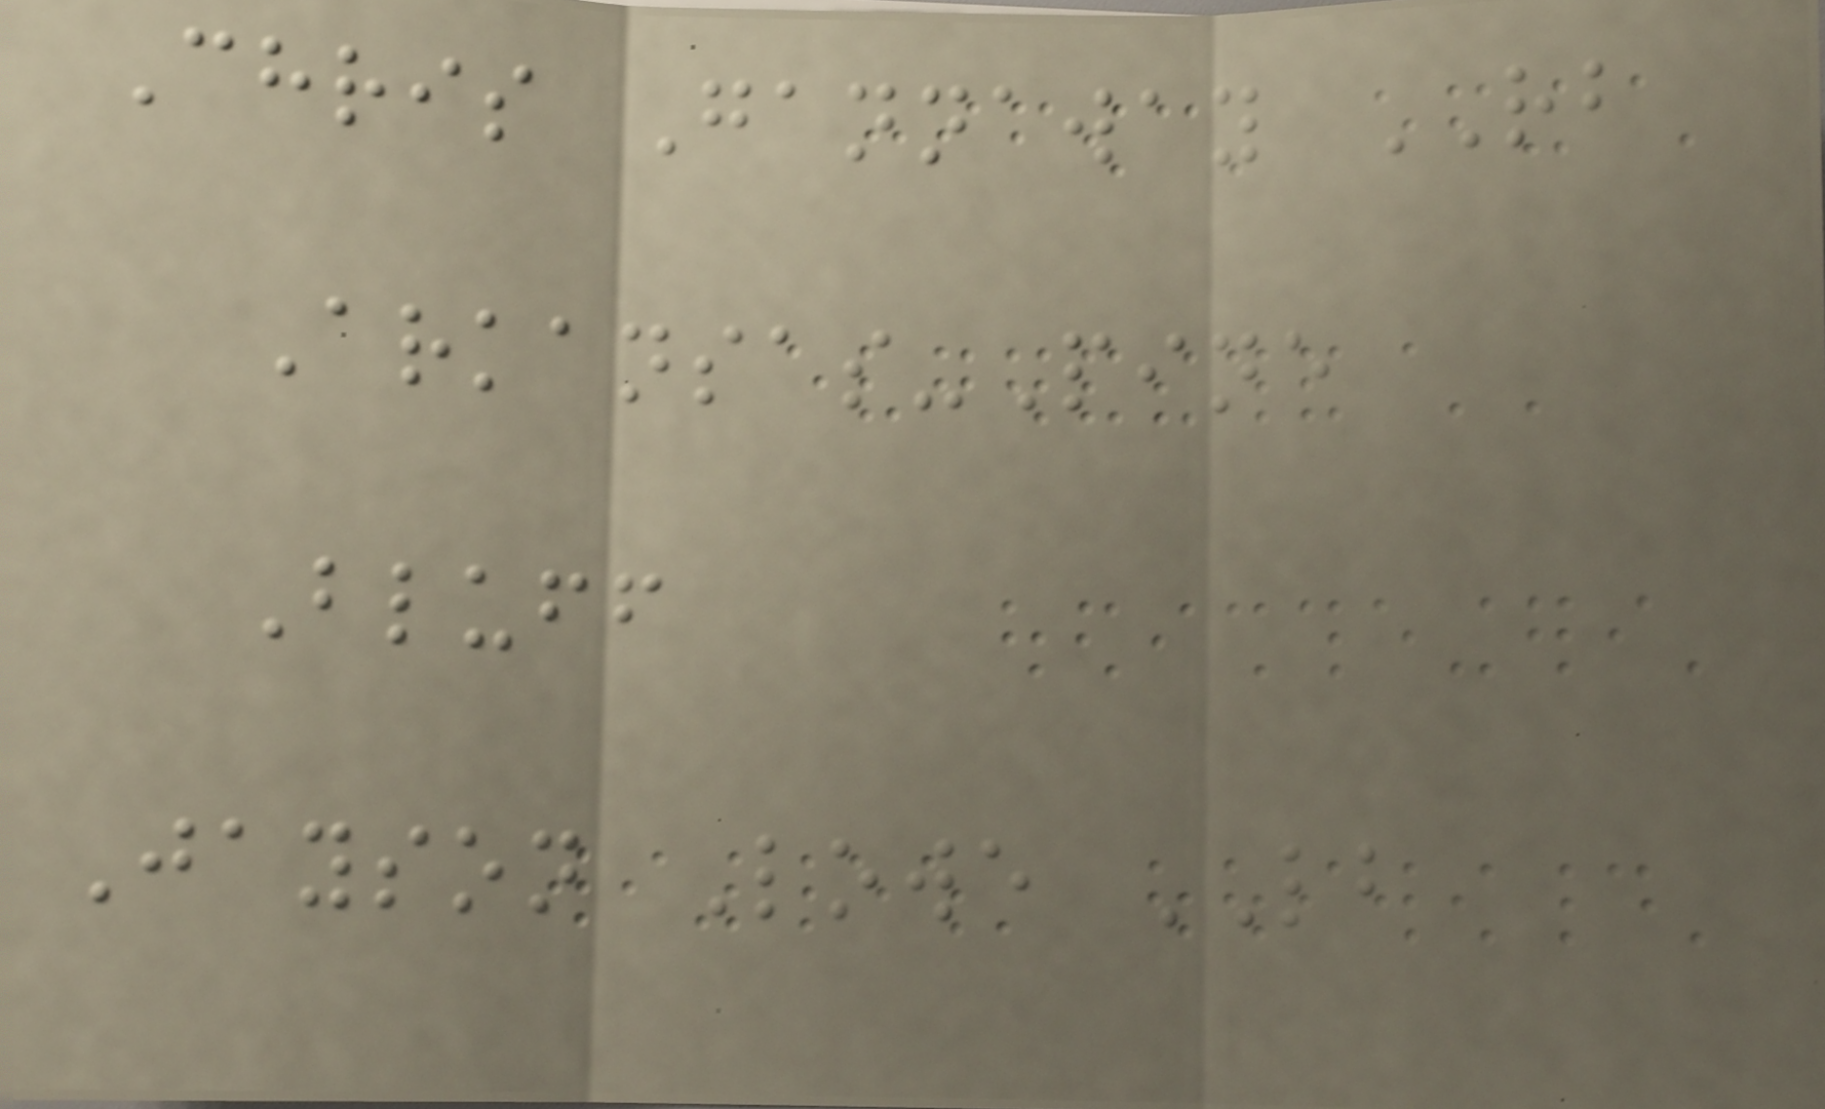Chris Gannaway RB
Arkansas-Pine
Bluff
Jayson Lowe LB
